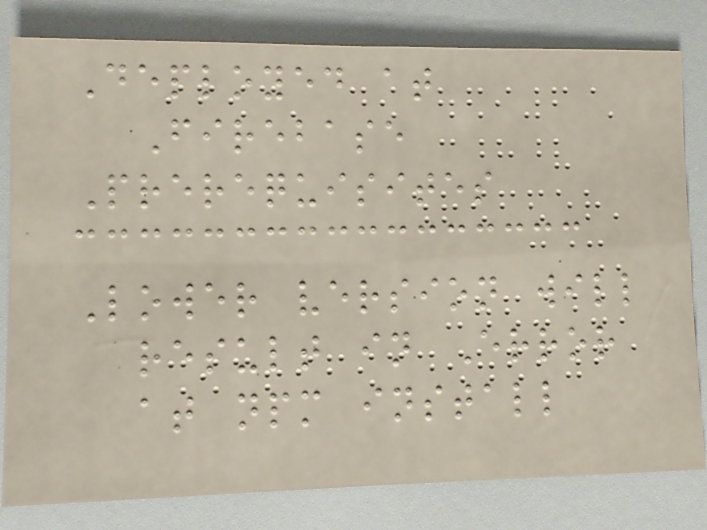Deployed at
Firebase
Prerequisites
Lower version will
result in Error
at npm install
